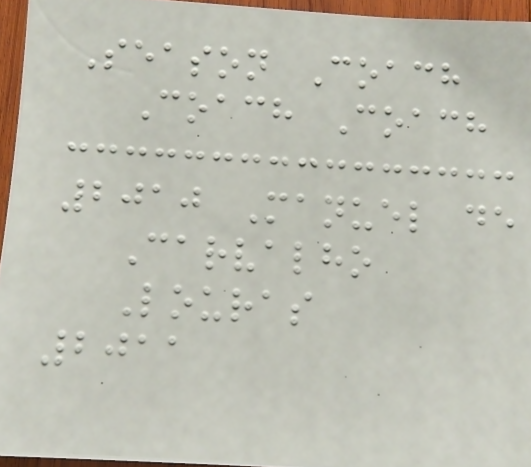Season Coach
Coach Coach
2010 Manuel de
Carvalho
Louras
2011
